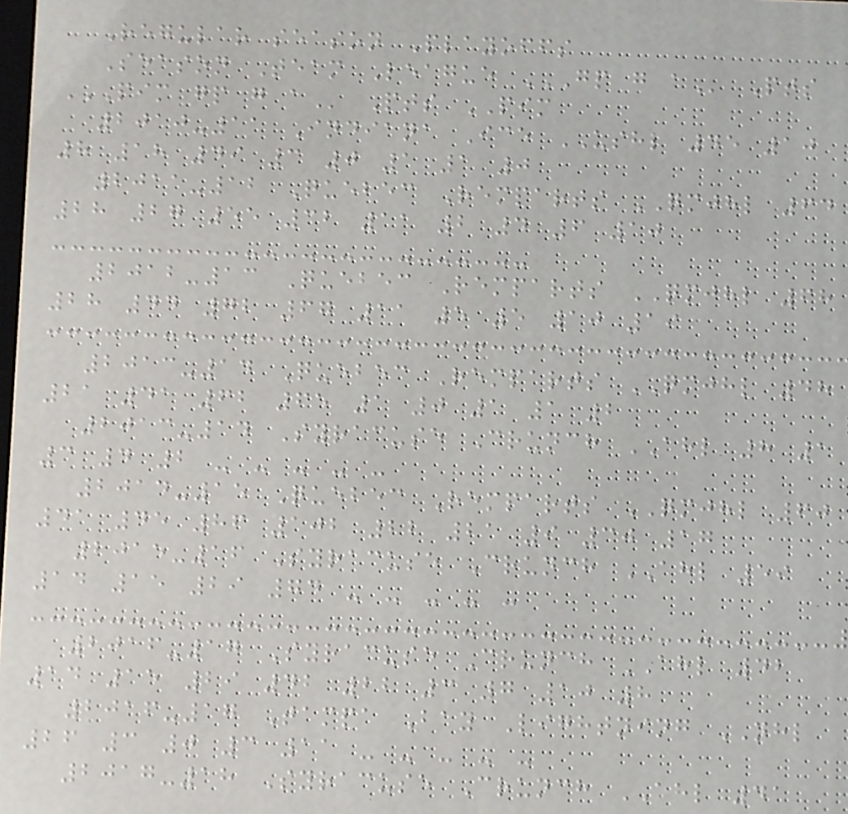Regular season Playoffs
Season Team League GP G A Pts
PIM GP G A Pts PIM
2010-11 Indiana Ice USHL 45 10
8 18 49 3 0 1 1 0
2011-12 Quebec Remparts QMJHL 64
28 27 55 32 11 2 4 6 10
2012-13 Quebec Remparts QMJHL 68
28 44 72 67 11 5 5 10 19
2013-14 Quebec Remparts QMJHL 48
21 41 62 65 1 0 1 1 2
2013-14 Syracuse Crunch AHL 8 1
3 4 2 - - - - -
2014-15 Quebec Remparts QMJHL 60
41 45 86 102 22 21 9 30 17
2015-16 Syracuse Crunch AHL 59
14 15 29 74 - - - - -
2016-17 Syracuse Crunch AHL 42
14 15 29 42 22 3 7 10 8
2016-17 Tampa Bay Lightning NHL
26 3 0 3 11 - - - - -
2017-18 Syracuse Crunch AHL 41
